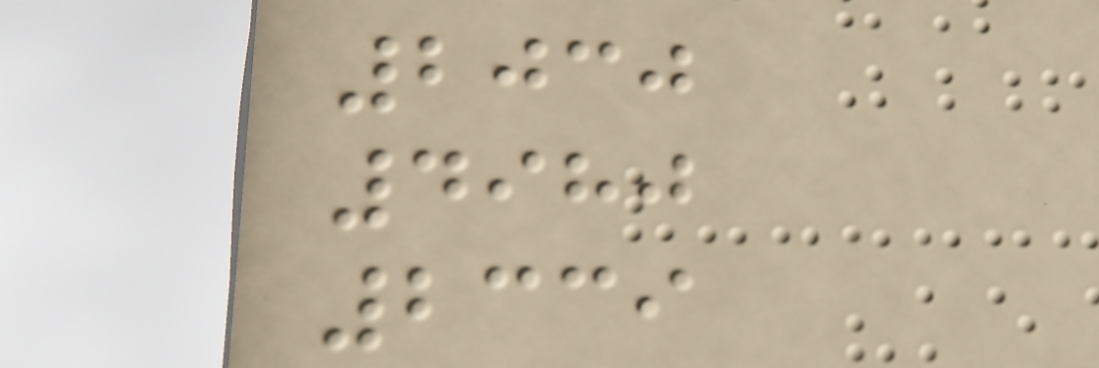2030
4980
2339
